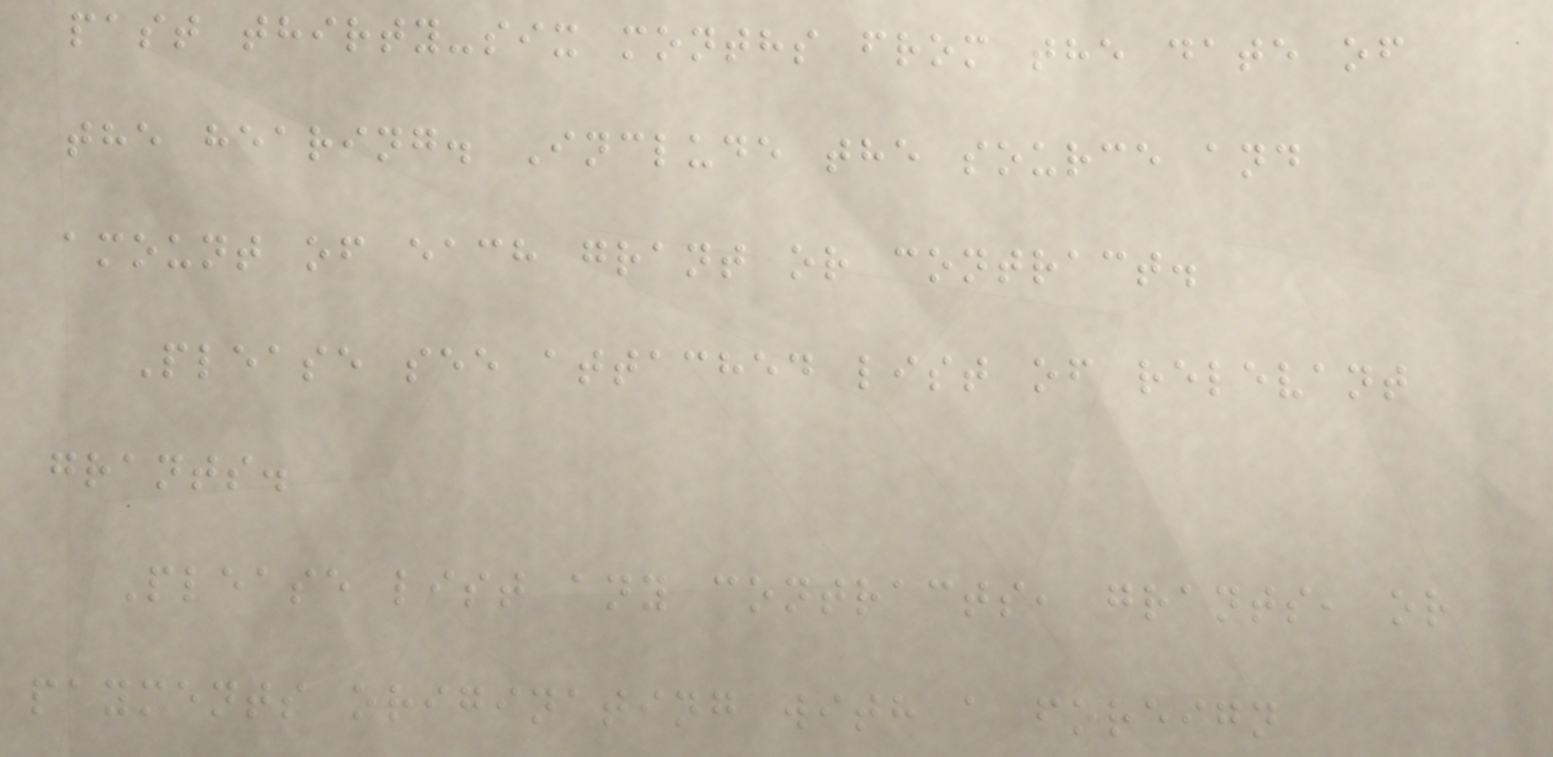past thirty-six months from the date of
the hearing. Include the source and
amount of each grant or contract.
Please see attached list of relevant
grants.
Please list any contracts, grants, or
payments originating with a foreign
